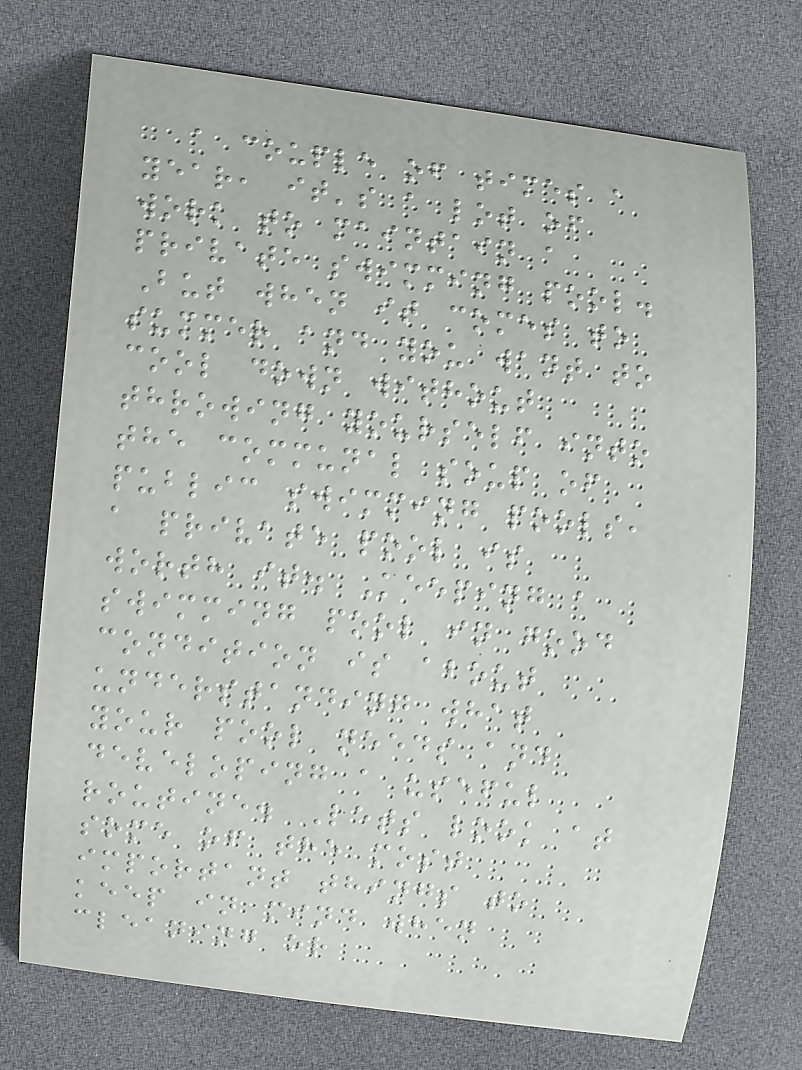a couple of times a
year, it's a lot of
work to maintain a
private swimming pool.
But when it comes to
summer and you want to
cool down without
throwing yourself into
the communal soup of
public swimming pools,
a private pool is
worth it. Keeping a
swimming pool in good
condition is about
understanding what
your pool needs and
developing a useful
routine. Lets look at
some of the most
important things to
keep in mind when
cleaning or
